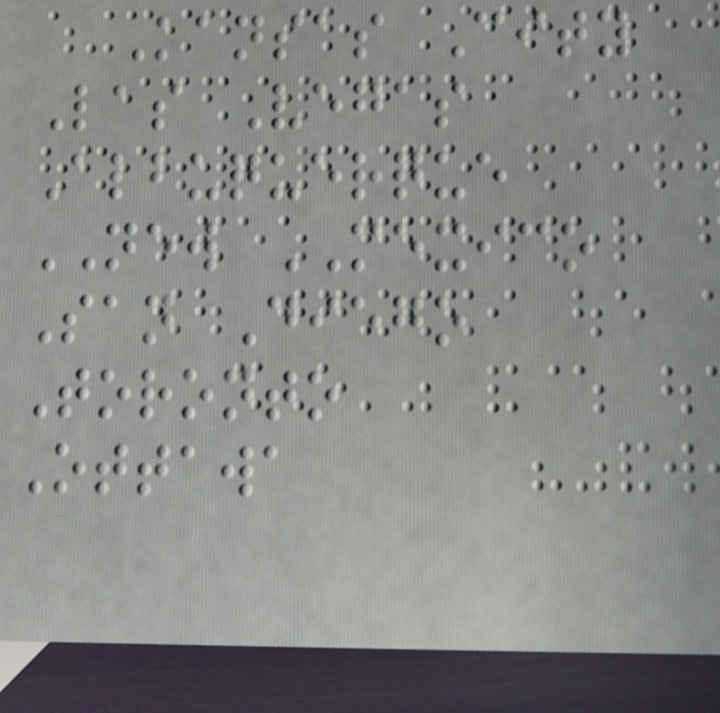Kansas City
Las Vegas
Albuquerque
NEW MEXICO
San Diego
Toronto
Ottawa
